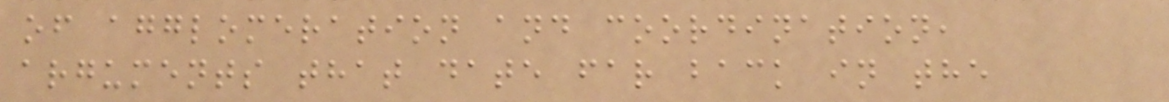of agglomeration and coordination,
arguments that date far back in the
